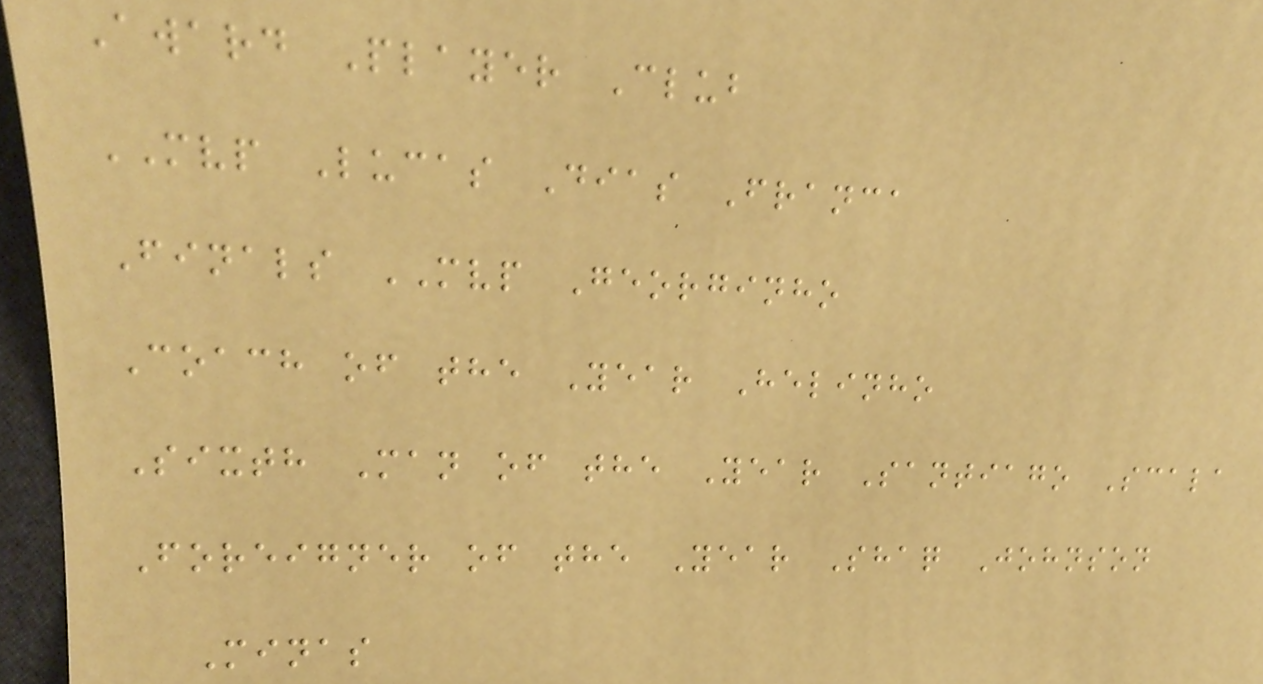Award Player Club
MVP Lucas Dias Franca
Finals MVP Georginho
Coach of the Year Helinho
Sixth Man of the Year Santiago Scala
Foreigner of the Year Shaq Johnson
Minas
